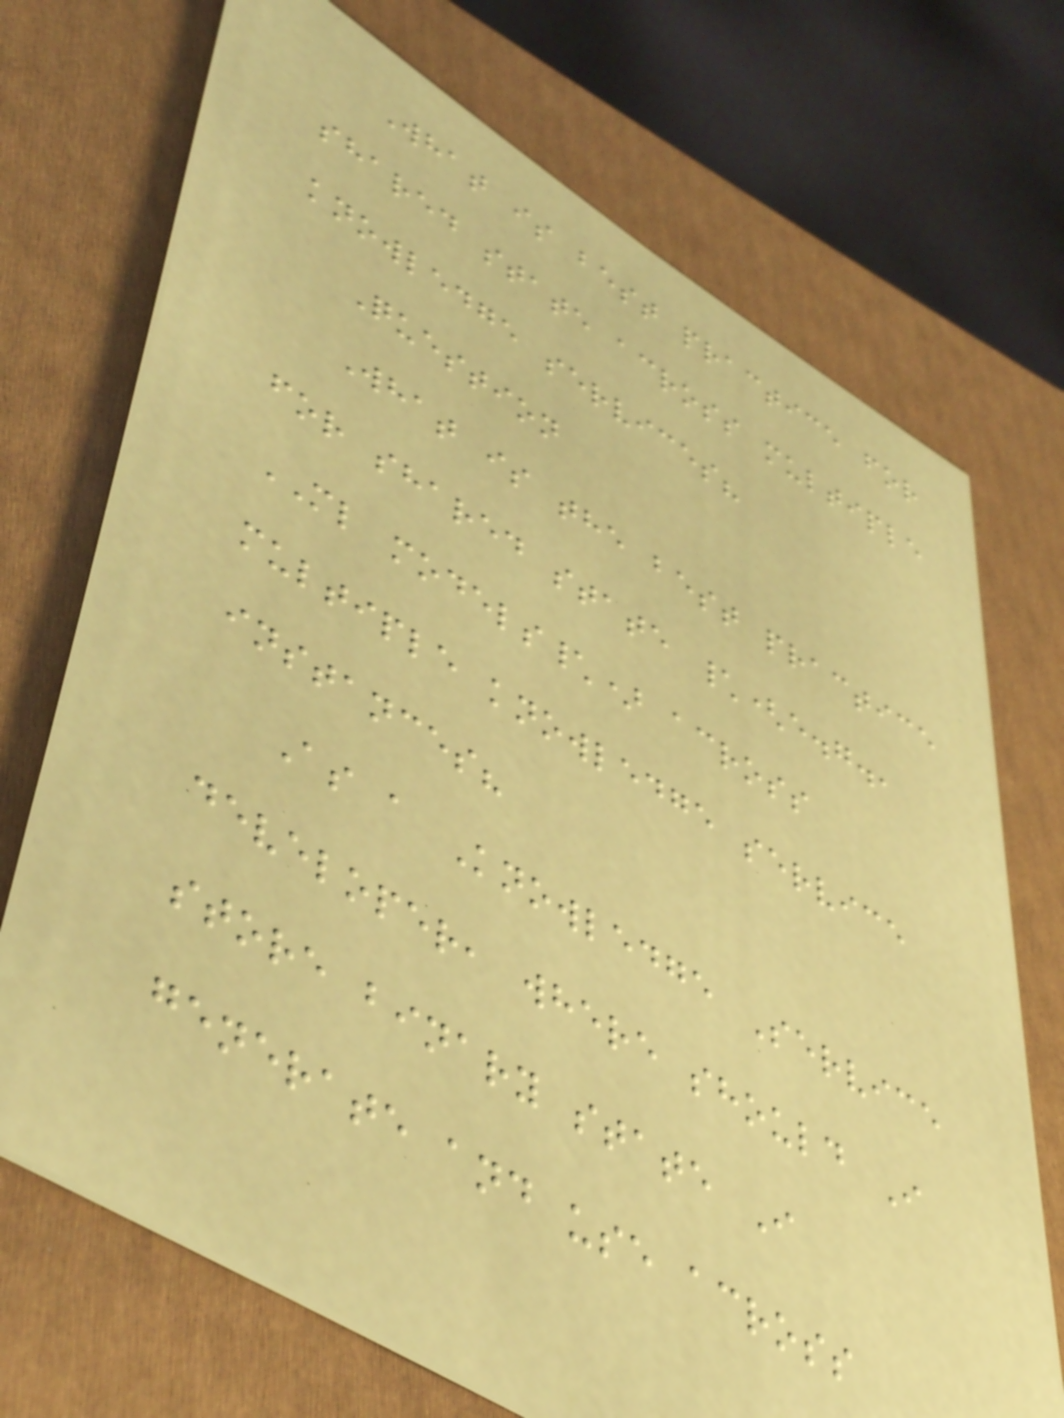What is best practice for
shared state across multiple
knowledge services?
Question
What is the best practice
for shared state \(e.g.,
ML models\) across
multiple knowledge service
instances?
As a Knowledge Service
developer, where should I
store binary state I
generate and use across
